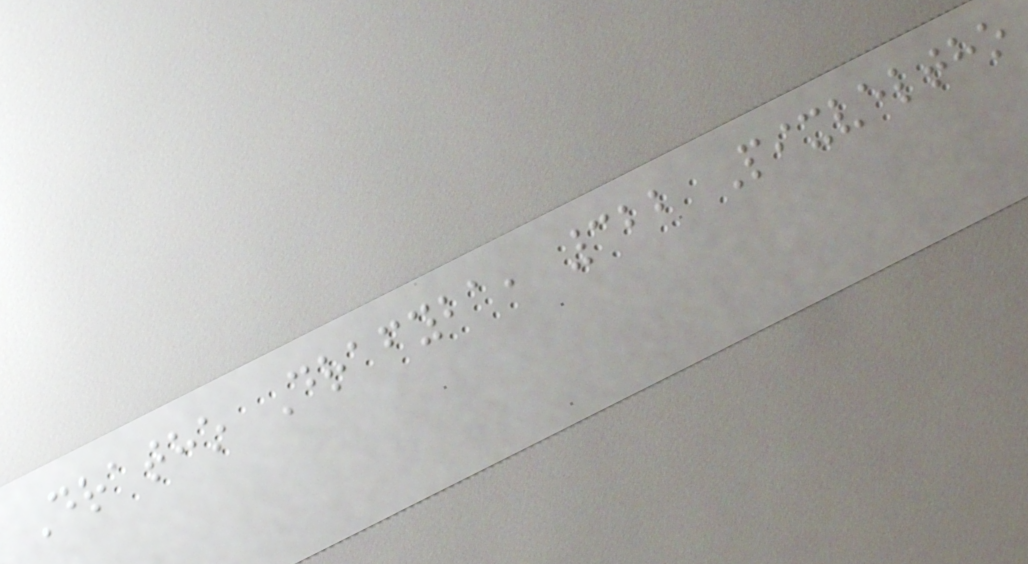Dratho Drafyba, 322 Pixveltho
